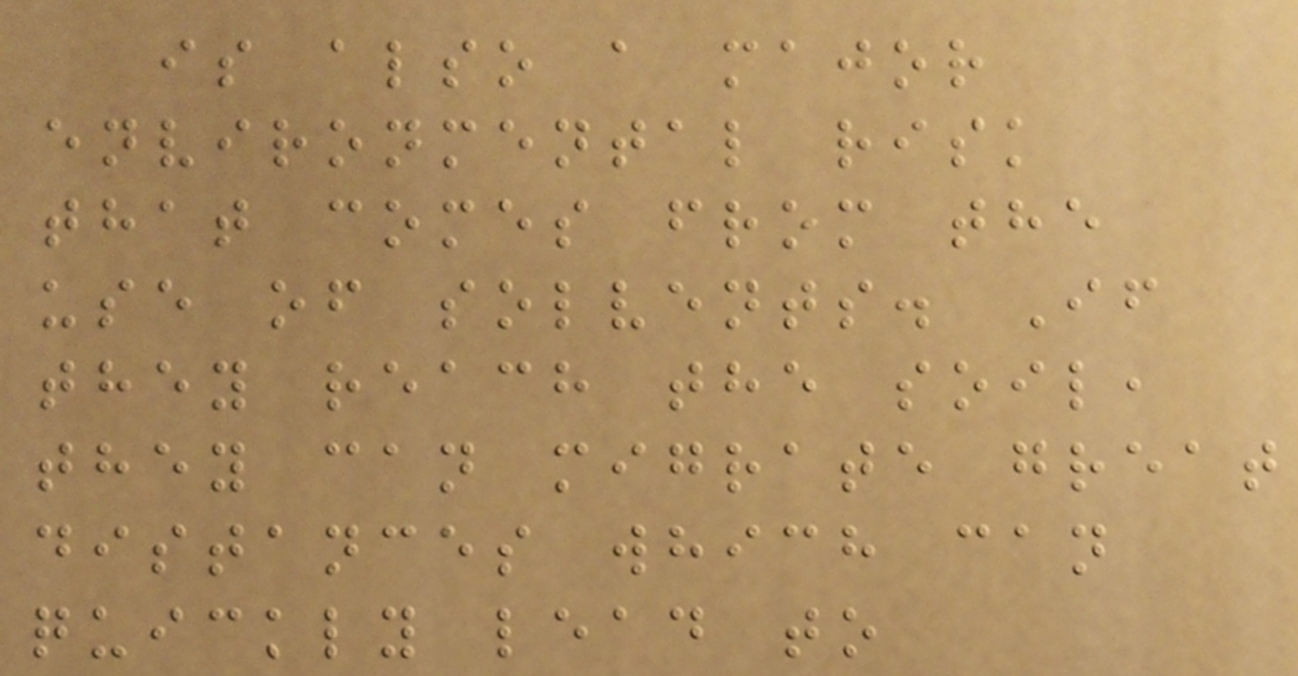is also a major
environmental risk
that comes from the
use of solvents. If
they reach the soil,
they can migrate great
distances which can
quickly lead to
